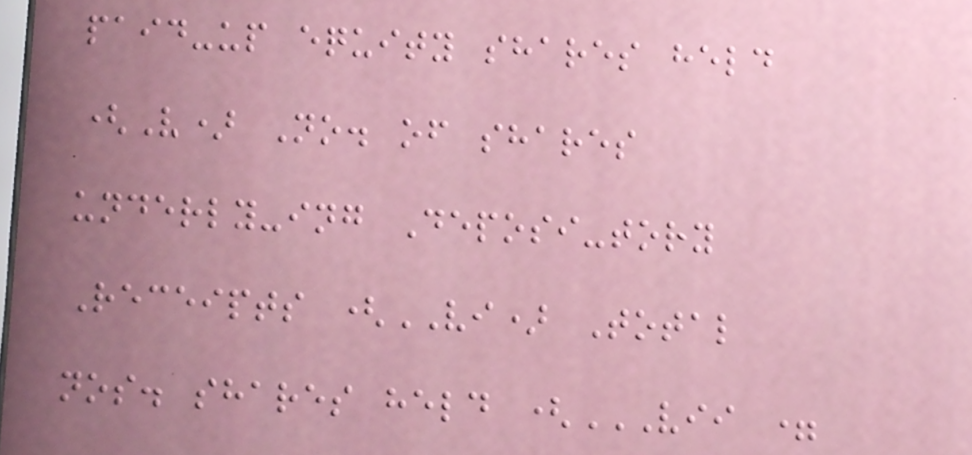paid-up equity shares held
(V) No. of shares
underly-ing Deposi-tory
Receipts (VI) Total
nos. shares held (VII =
